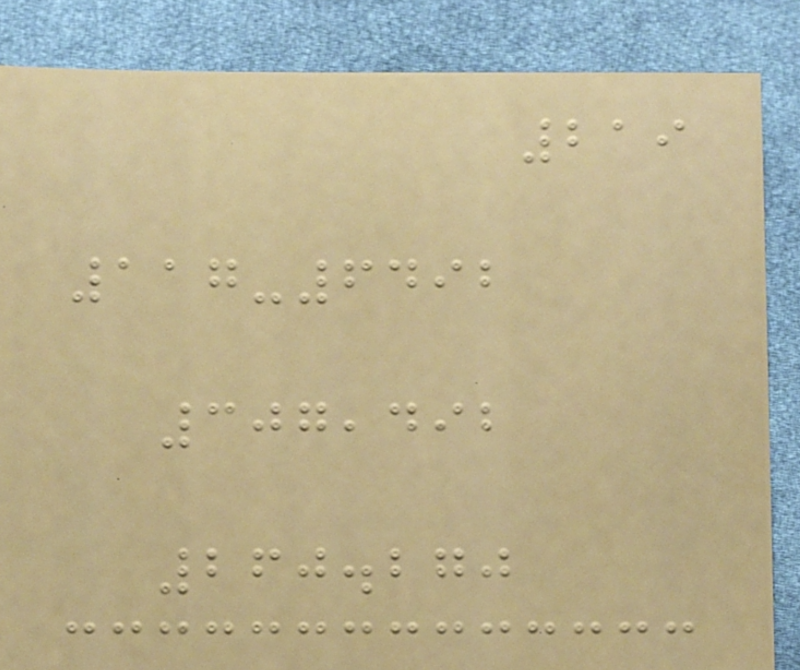219
117-6492
307,492
260.270
